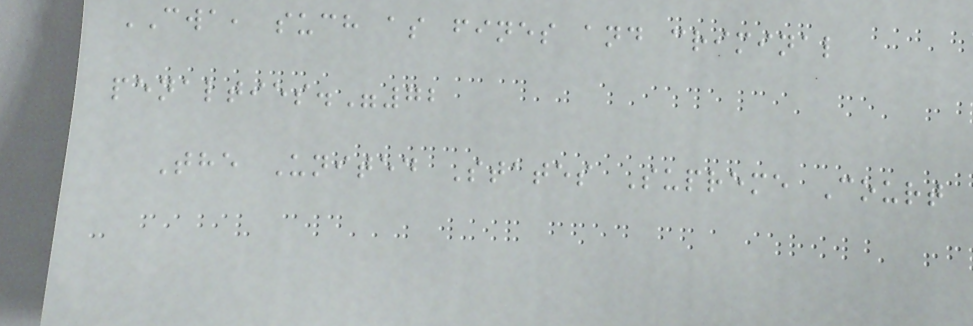CWA, such as fines and criminal
penalties."72
The United States Supreme Court
